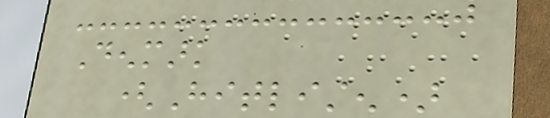Denmark
(Hitlisten)
